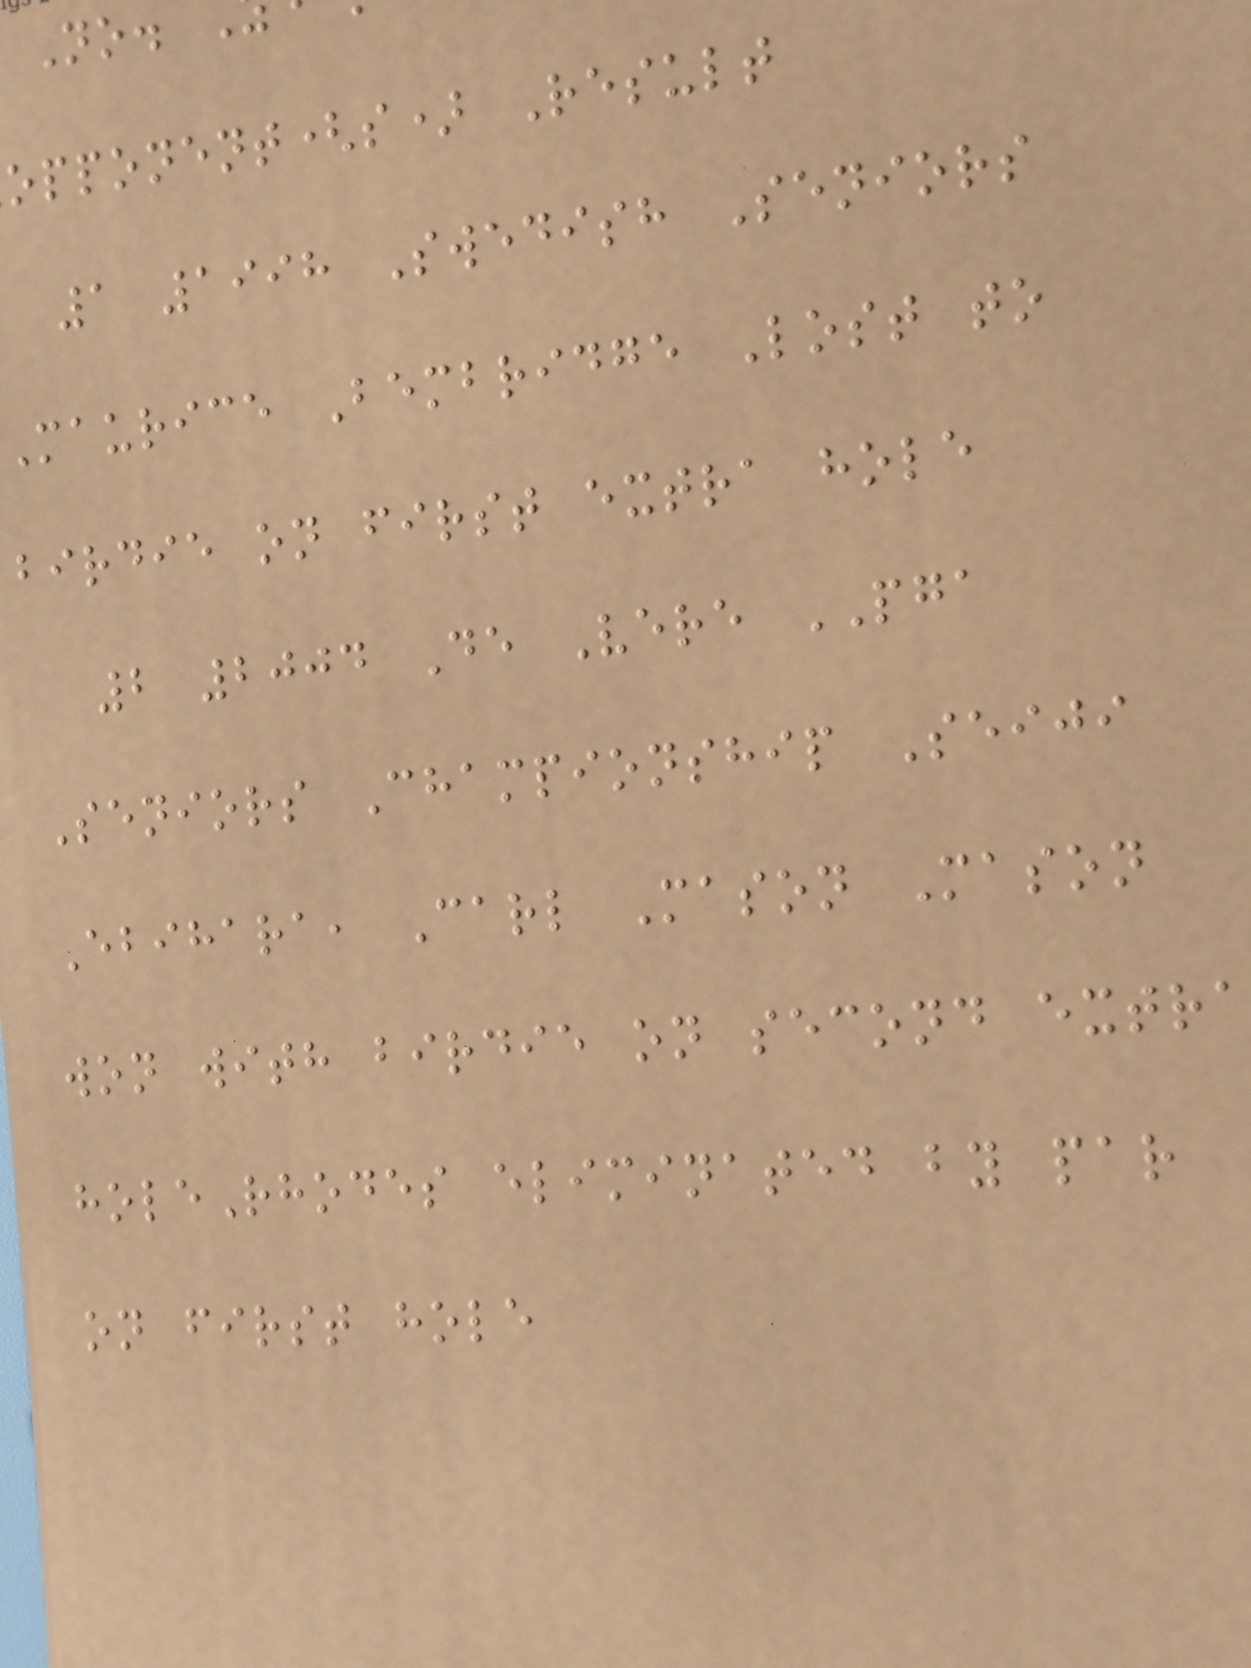opponent(s) Result
1 1998 Swedish Seniors
Maurice Bembridge Lost to
birdie on first extra hole
2 2004 De Vere PGA
Seniors Championship Seiji
Ebihara, Carl Mason Mason
won with birdie on second extra
holeRhodes eliminated by par
on first hole
